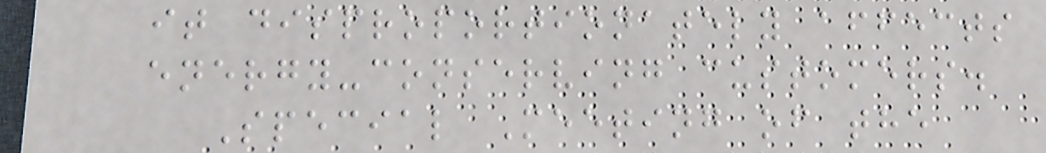it disproportionately affects
energy-conserving customers.
Special Meeting of the
